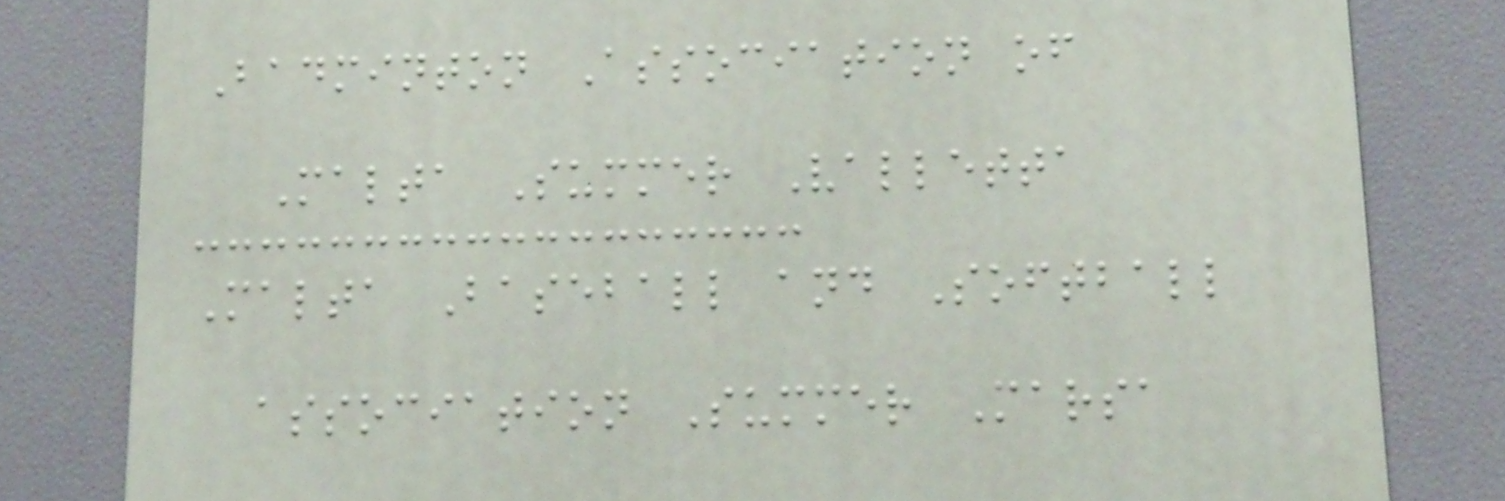Badminton Association of
Malta Summer Valletta
Malta Baseball and Softball
association Summer Marsa
